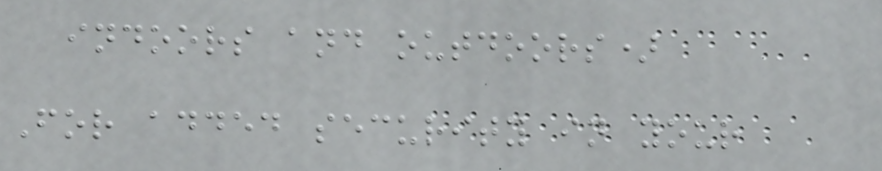indoors and outdoors)
For added security in your
